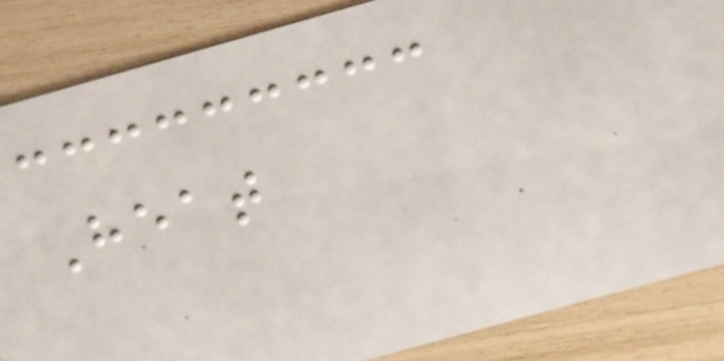Heat
